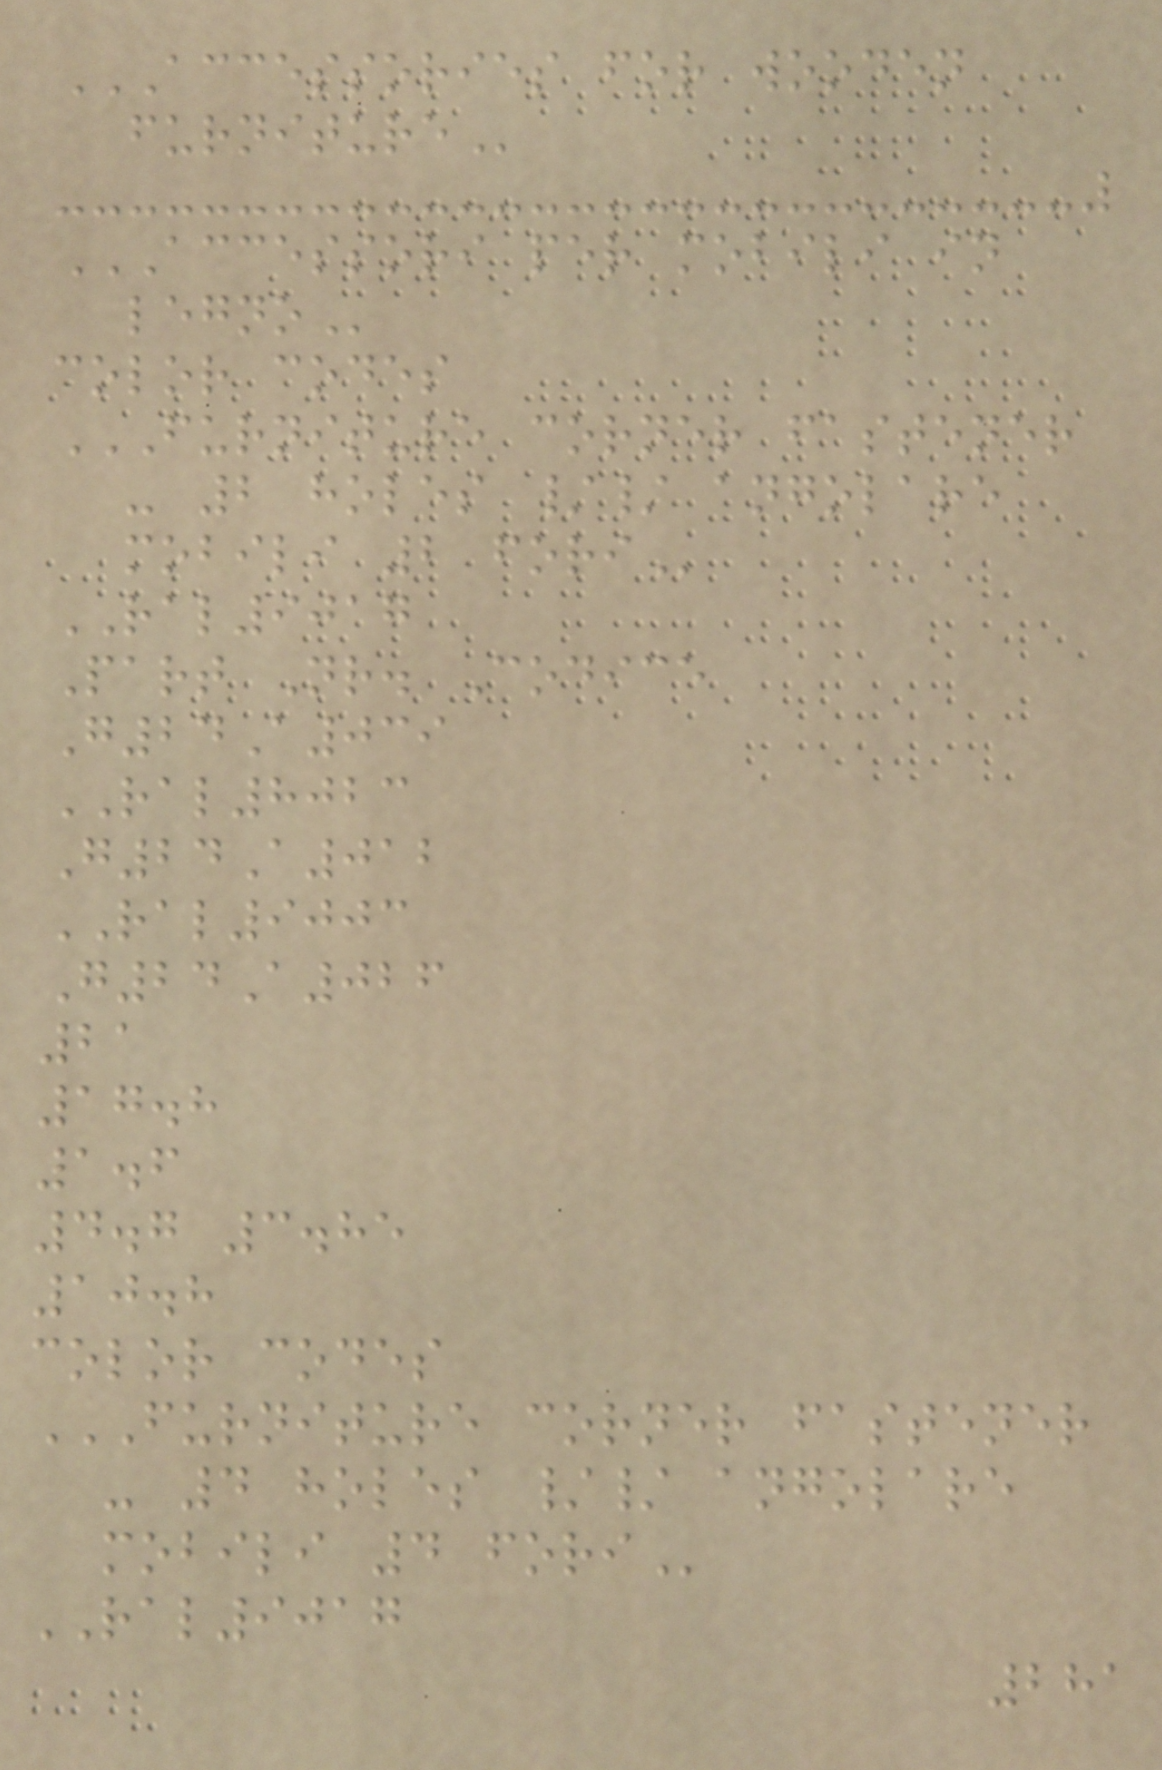ACCESSORIES FOR WOODEN
FURNITURE
ACCESSORI PER MOBILI IN
LEGNO
color codes
FURNITURE CORNER FASTENER
- 2 HOLES // ANGOLARE
MOBILI 2 FORI
RAL9017
Part Nr. Codice
G24A039
RAL8023
G24A012
RAL9003
G24A026
21
17.8
1.6
4.7 3.85
10.8
color codes
FURNITURE CORNER FASTENER
- 4 HOLES // ANGOLARE
MOBILI 4 FORI
RAL9017
281
